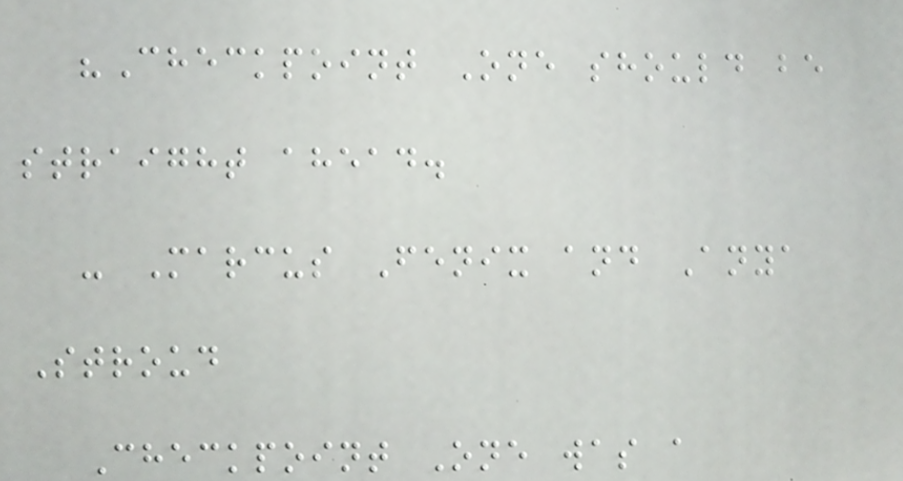"Checkpoint One should be
straight ahead.
- Marcus Fenix and Anya
Stroud
Checkpoint One was a
